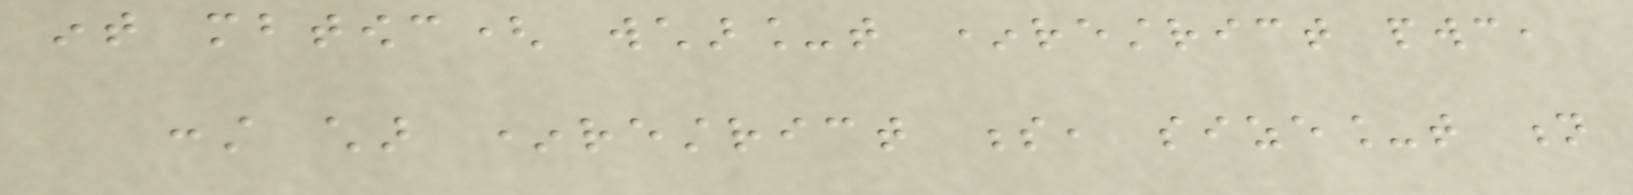int mbtowc( wchar_t *restrict pwc,
const char *restrict s, size_t n
